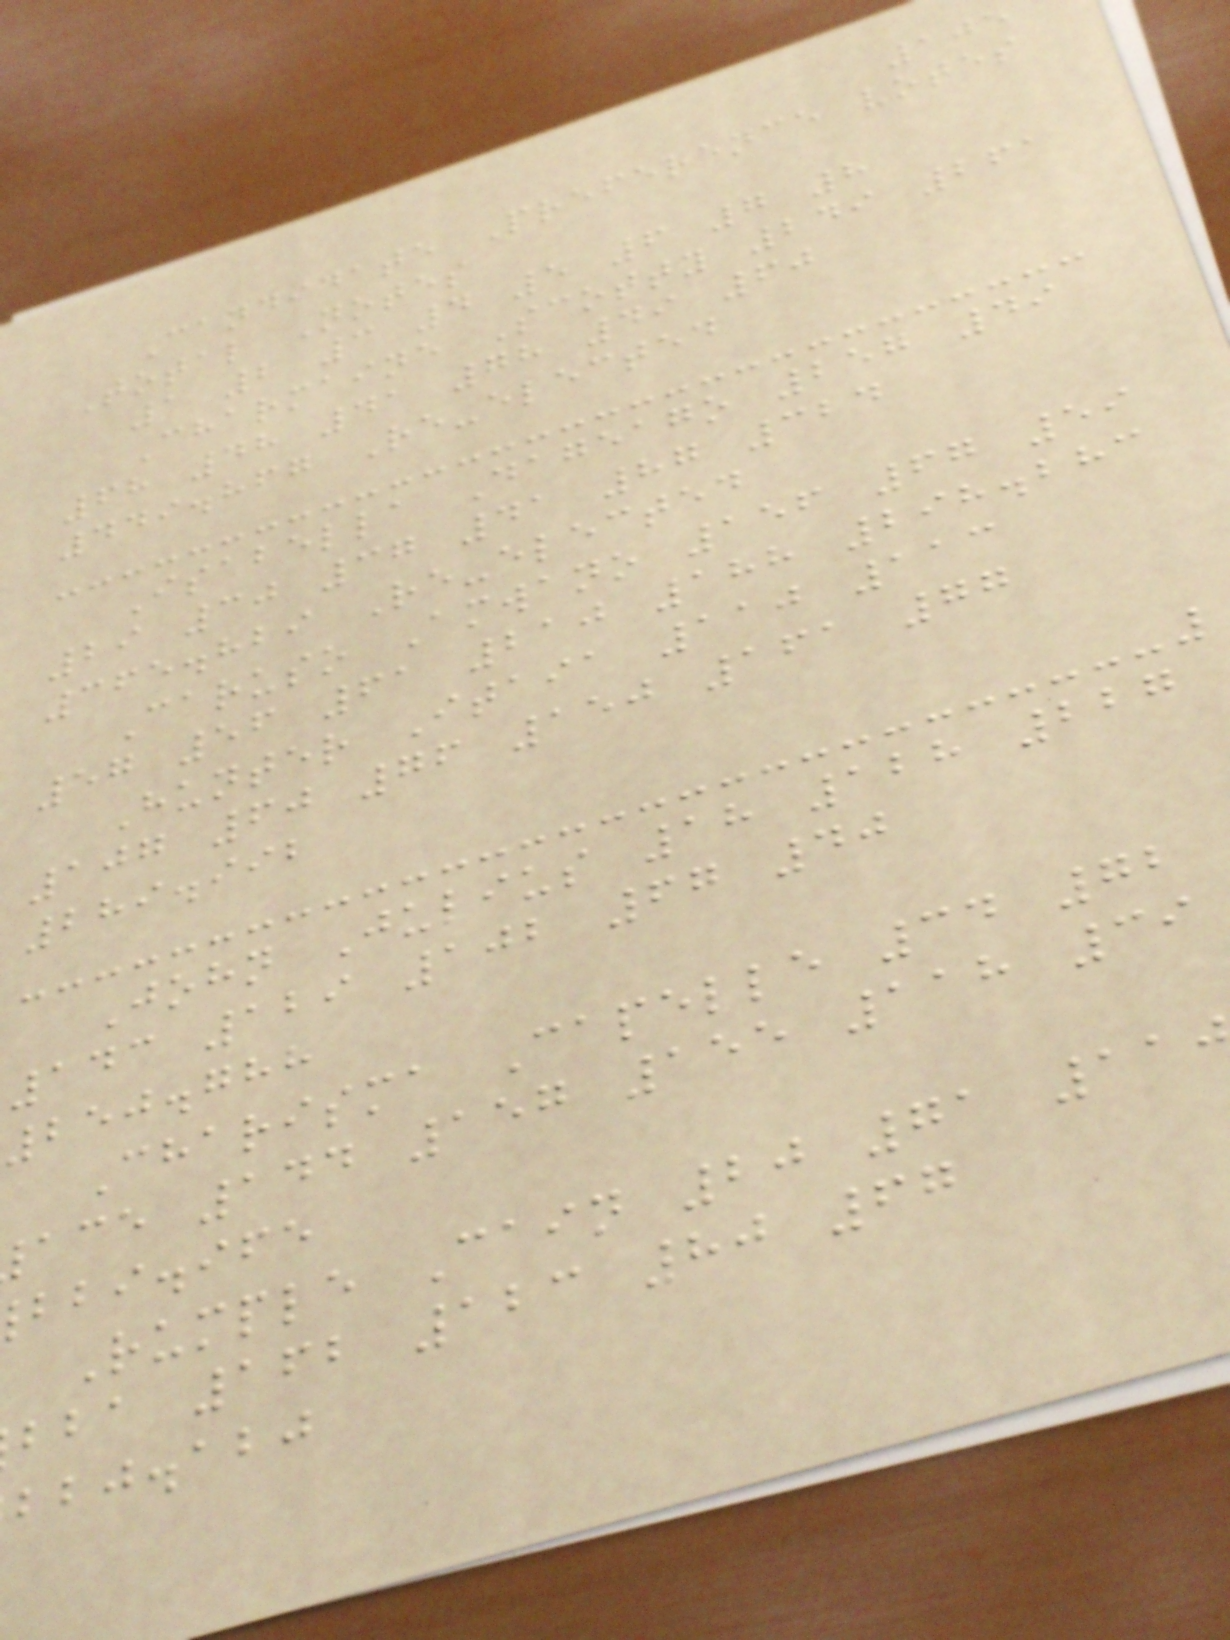105
Candidate Preference votes
Total Notes
1 2 3 4 5 6 7 8
Charmaine Scotty 249 261
68 48 41 78 49 60
449.867 Re-elected
Isabella Dageago 257 49
29 30 37 41 87 324
365.829 Re-elected
Caruso Amwano 156 67 59
57 56 61 210 188 298.283
Hunter Itaia 110 113
107 60 76 150 161 77
289.992
John Julius 18 128 227
143 129 102 67 40
250.788
Charisma Capelle 34 72
ace 144 157 155 118 39
bbi.ife
Rumple Cain 20 71 11
bba 162 123 80 67
bbj.abj
